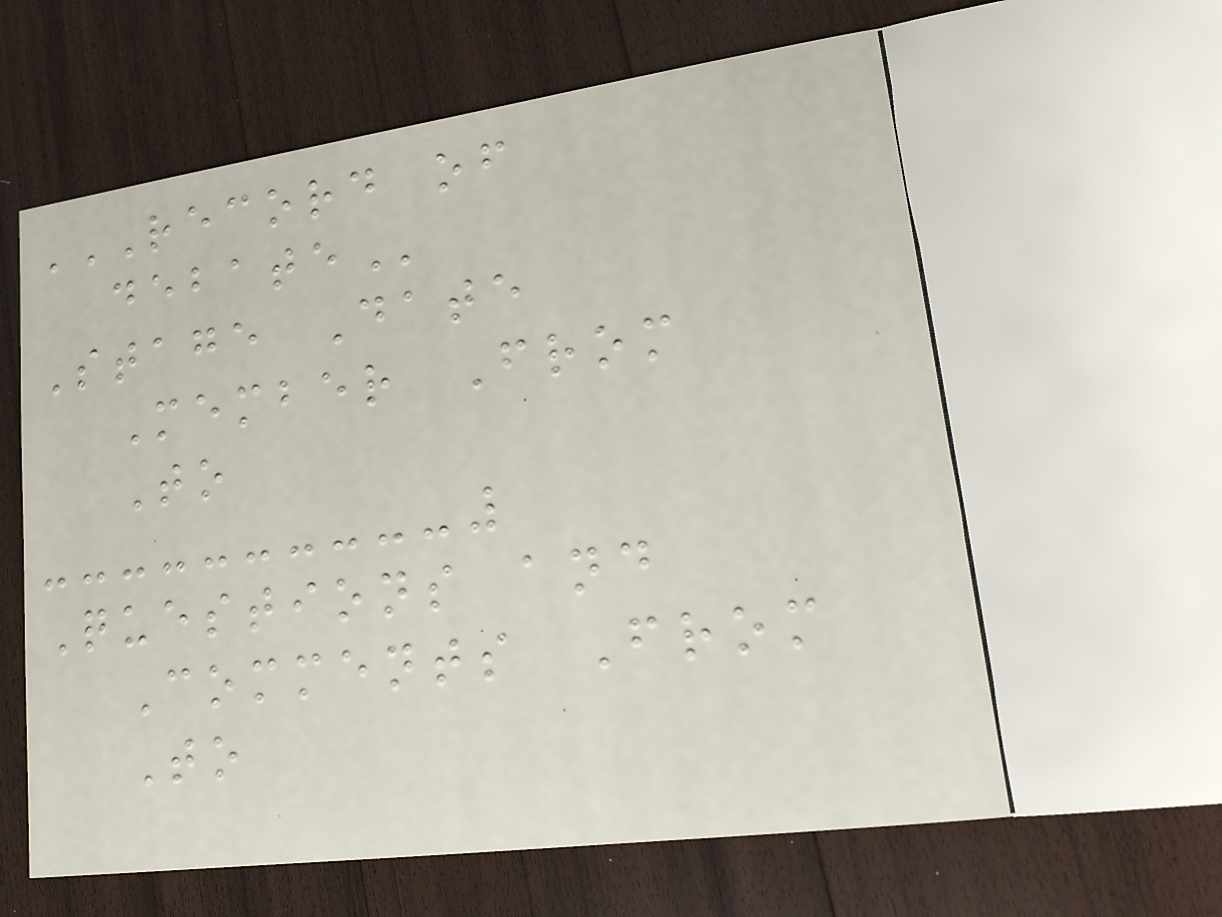RECORD OF
DEBATE
Stage Date
Member From
To
Questions and
Comments From
To
